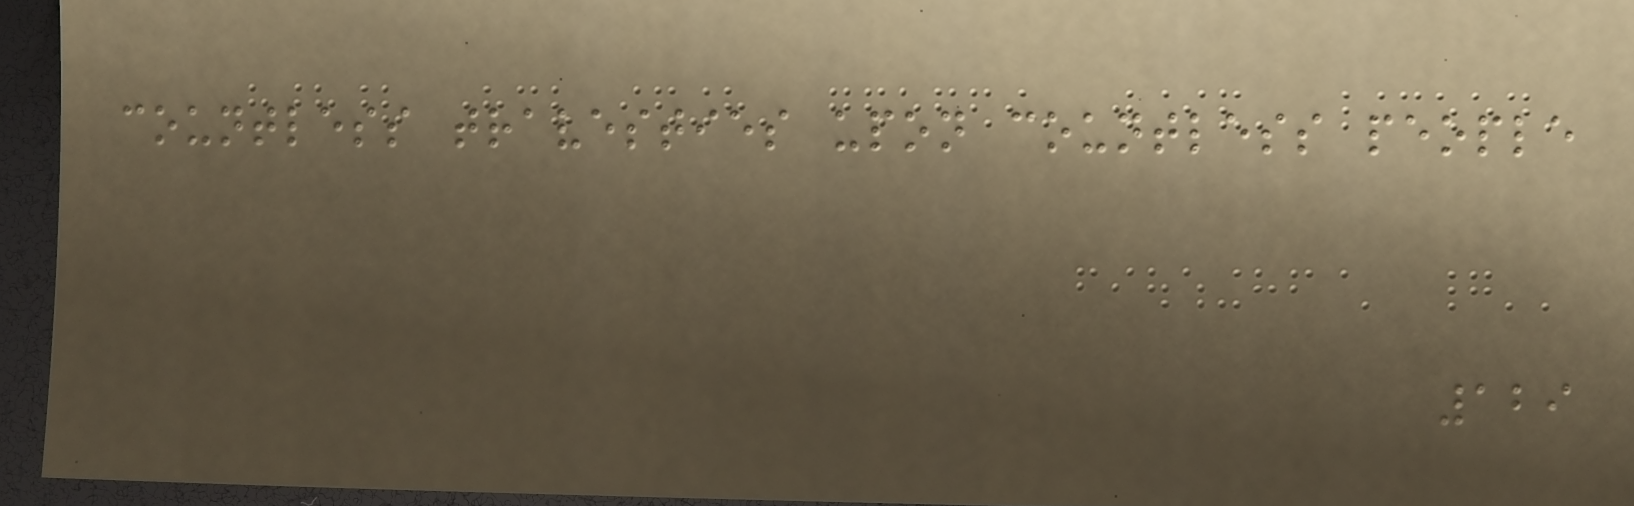countless travesties upon countless people
129
